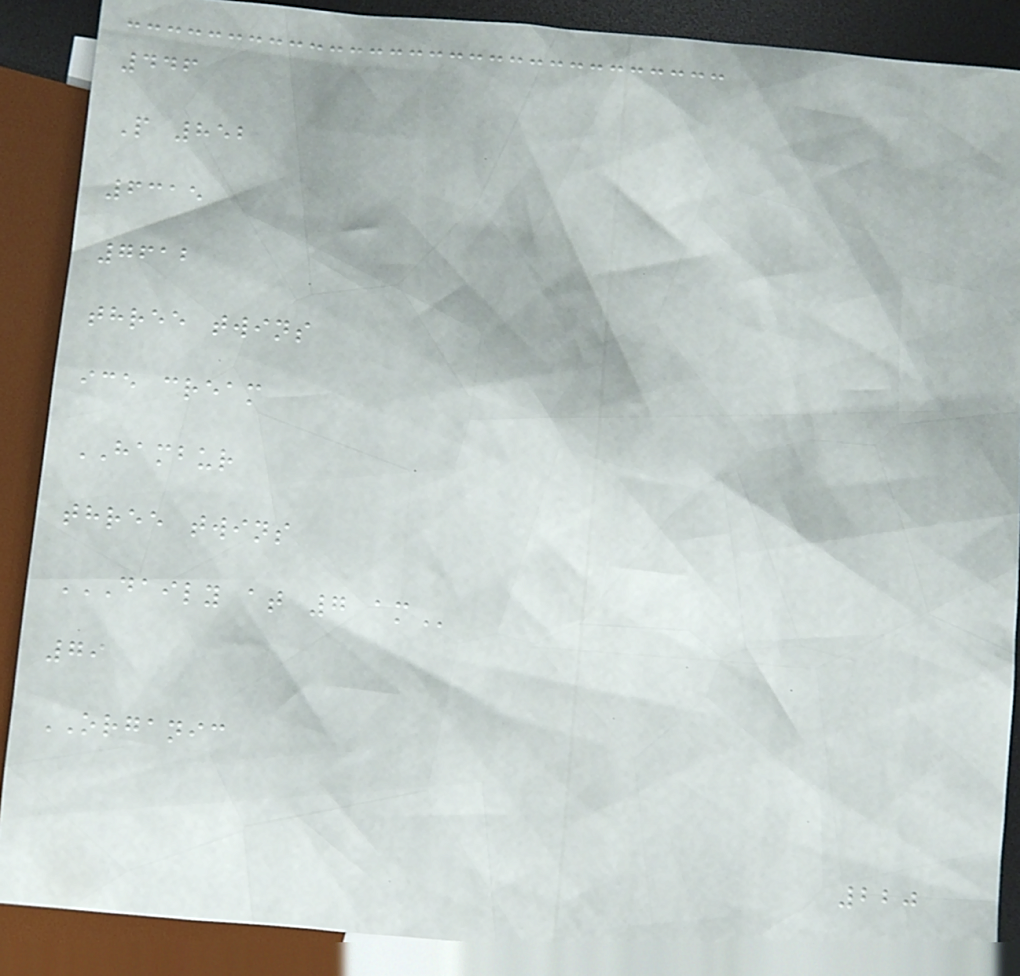446
P 852
6315
7612
three twins
ice cream
HAMBUR
three twins
DAILY AT 7 AM
79
ORGANIC
220
